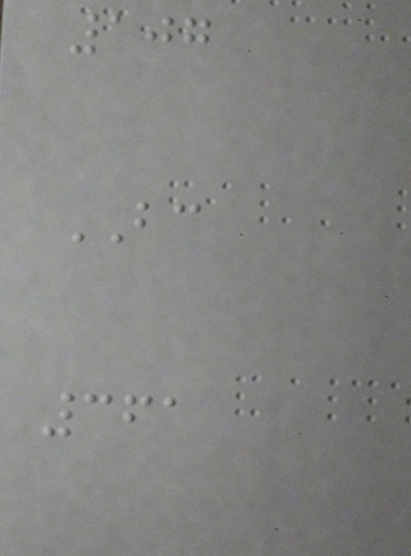107
BC
361
